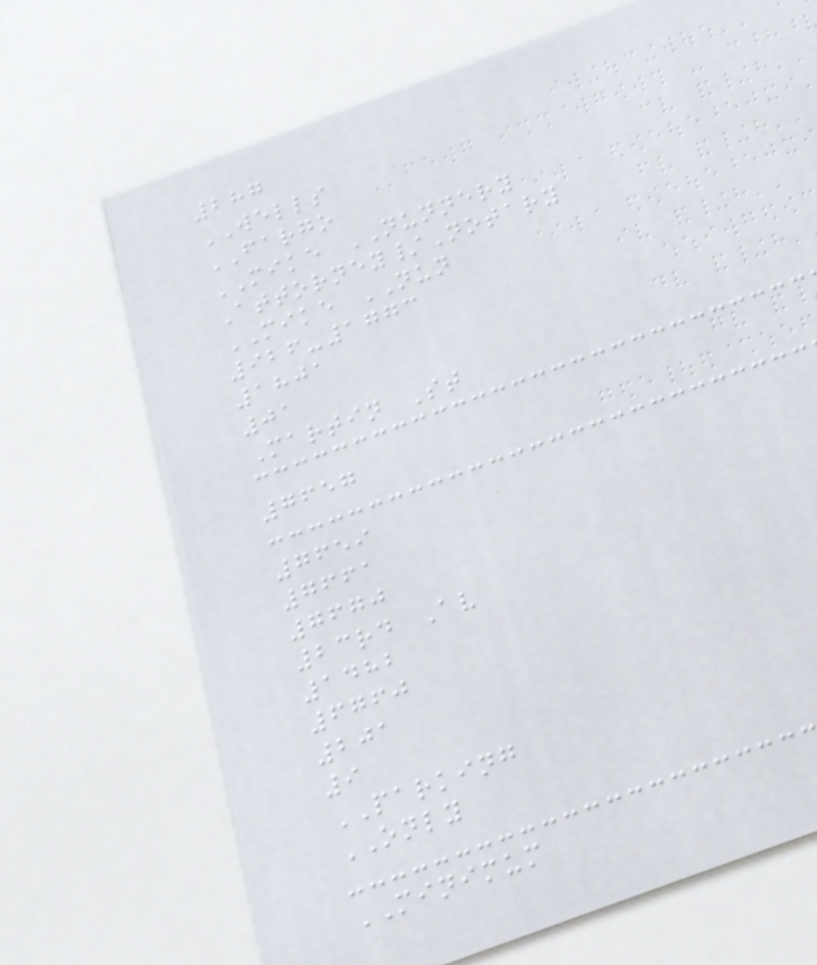287
WELLS
FARGO
MIKE NUNNERY
Attorney/Notary
MIKE NUN
926-1773
1801
01
Martin St
7657
7659
7661
7670
23rd Av
1482
6760
201
9
PARKING
ONLY
MINIMUM
